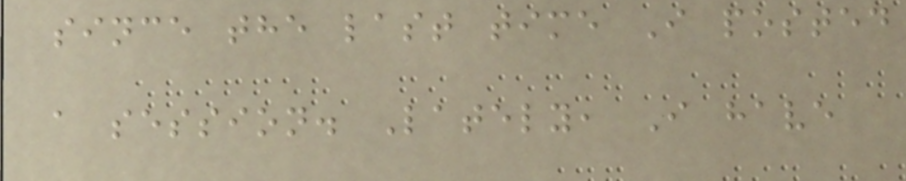since the last time I posted
a session. Lately, I have
